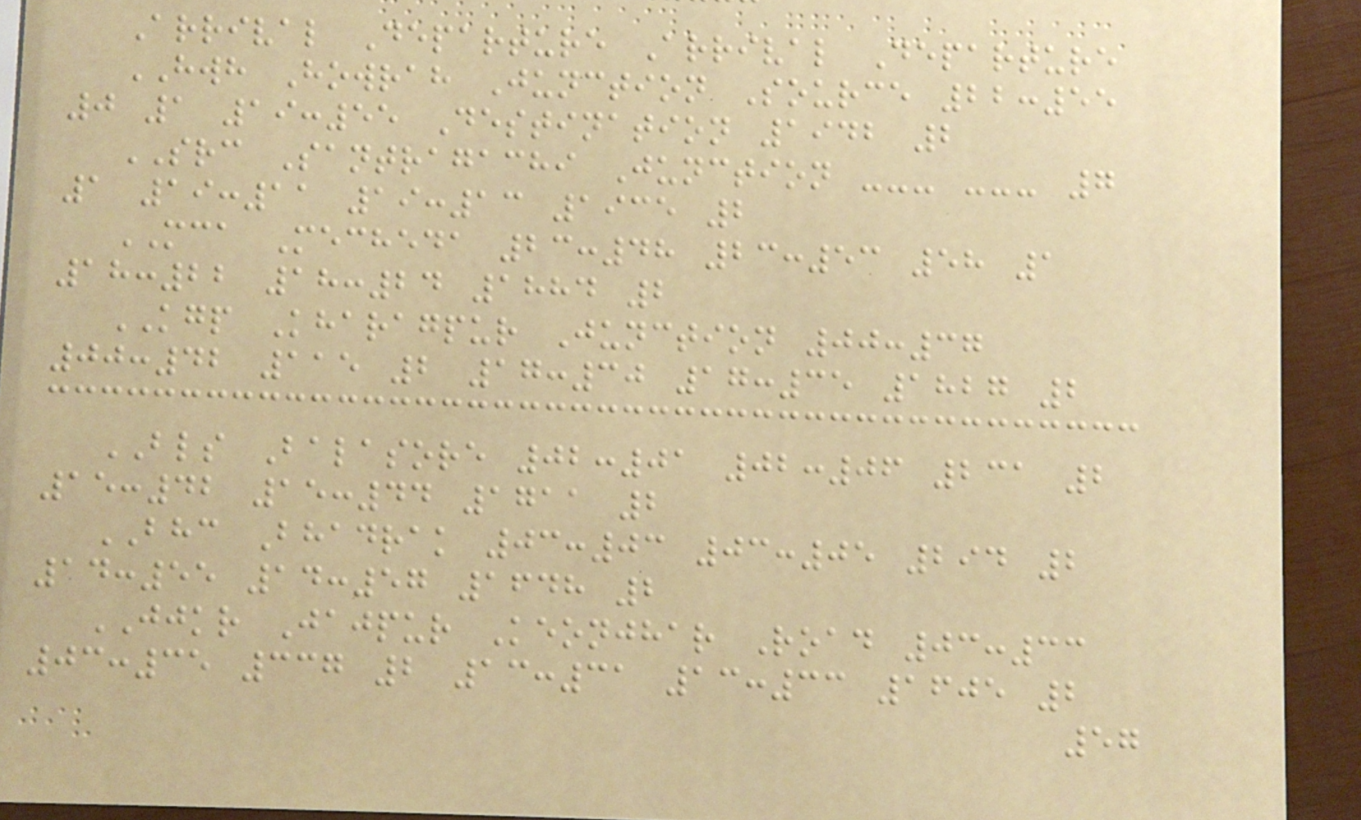Arrival Departure Arrival Departure
HWH Howrah Junction Source 22:55
0 1 19:55 Destination 1942 2
SRC Santragachi Junction --- --- 7
1 19:11 19:13 1935 2
MCA Mecheda 23:48 23:53 58 1
18:22 18:24 1884 2
KGP Kharagpur Junction 00:37
00:42 115 2 17:30 17:35 1827 2
BLS Balasore 02:01 02:06 231 2
15:42 15:44 1711 2
BHC Bhadrak 03:03 03:05 294 2
14:55 14:57 1648 2
JJKR Jajpur Keonjhar Road 03:33
03:35 337 2 13:31 13:33 1605 2
57
